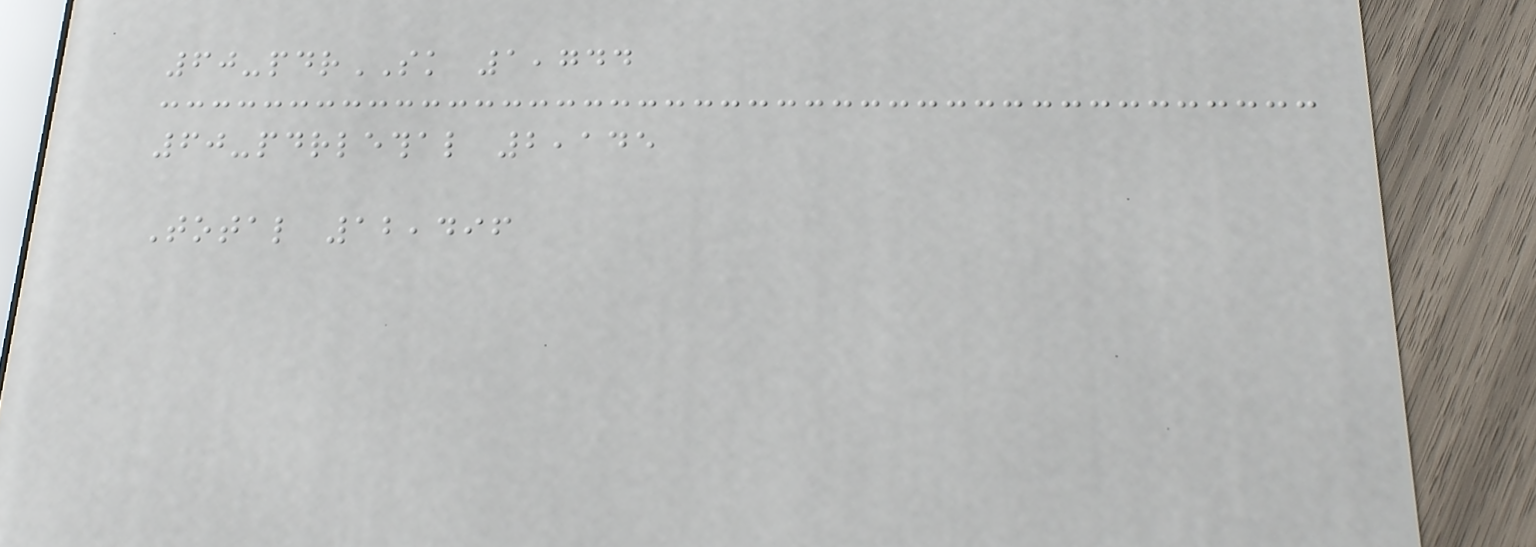60-pdrSK 1,744
60-pdrlethal 2,145
Total 12,496
